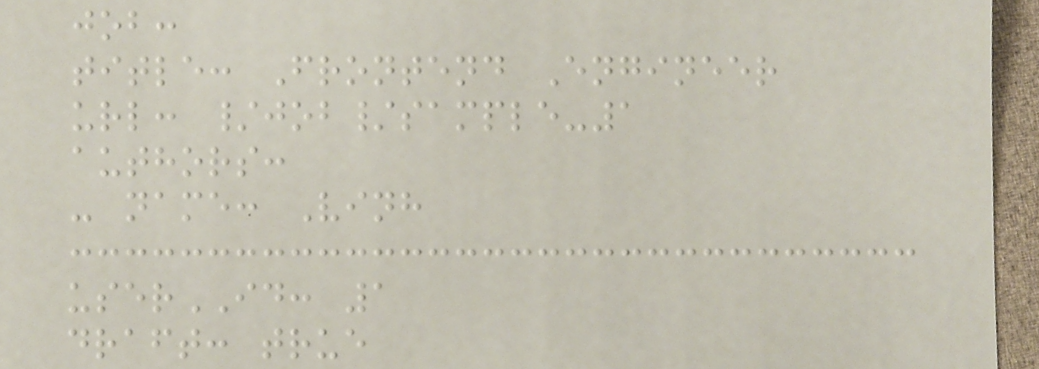job:
title: Frontend Engineer
url: /job/sample-1
authors:
- name: Vinh
userID: 1
draft: true
